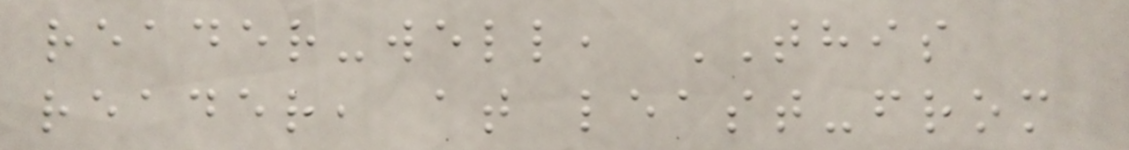reader-well, THIS
reader, at least-from
